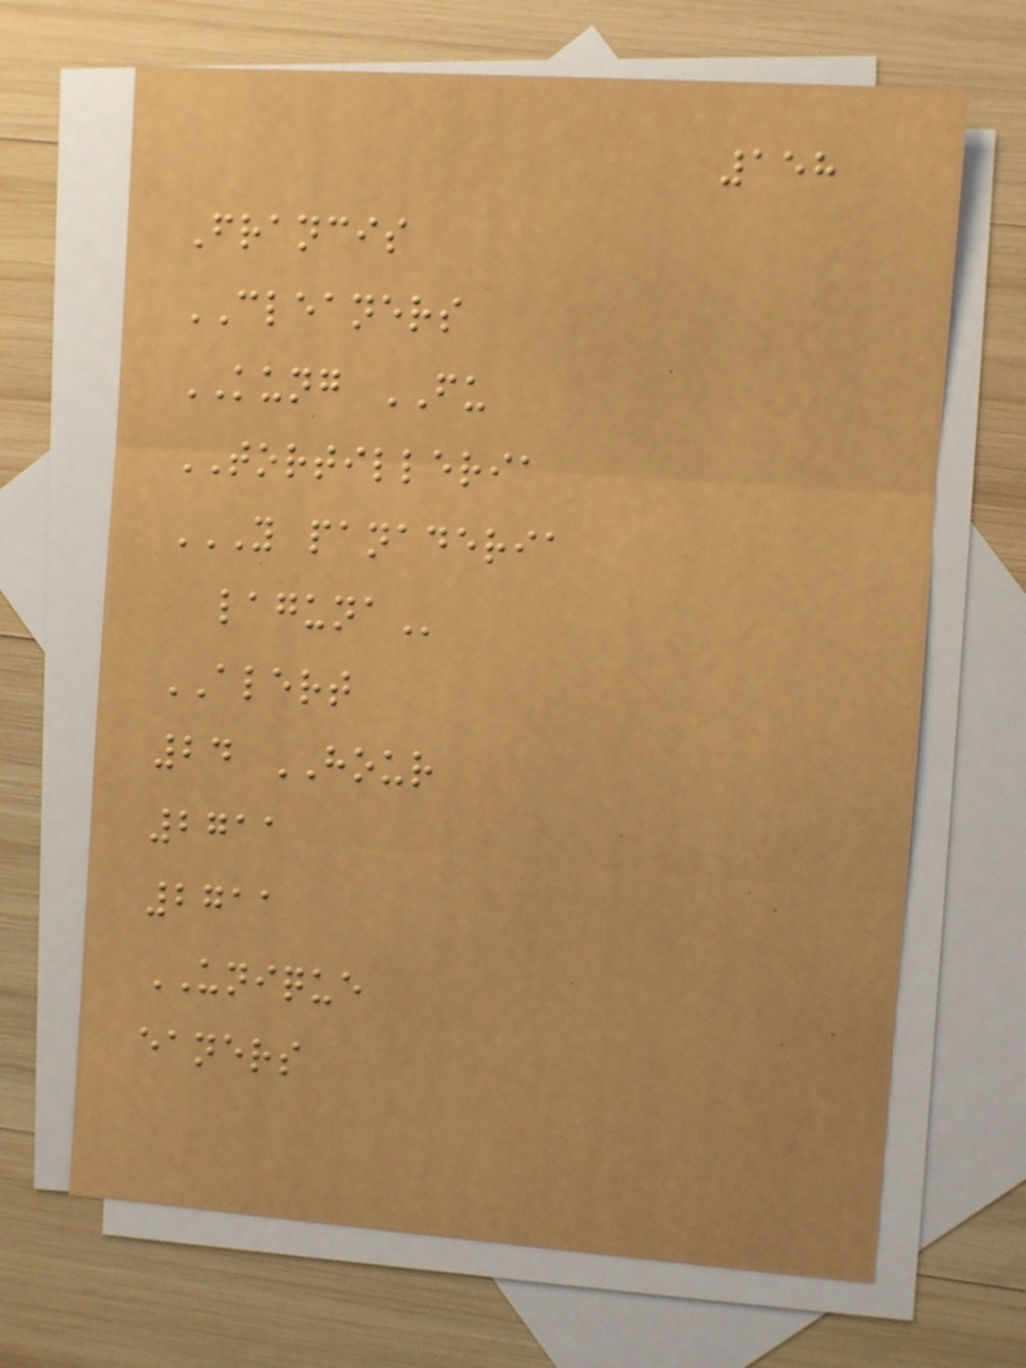158
Francis
CLEANERS
KUNG FU
TORTILLERIA
Y PANADERIA
LAGUNA
ALERT
24 HOUR
2711
2711
UNIQUE
eaners
